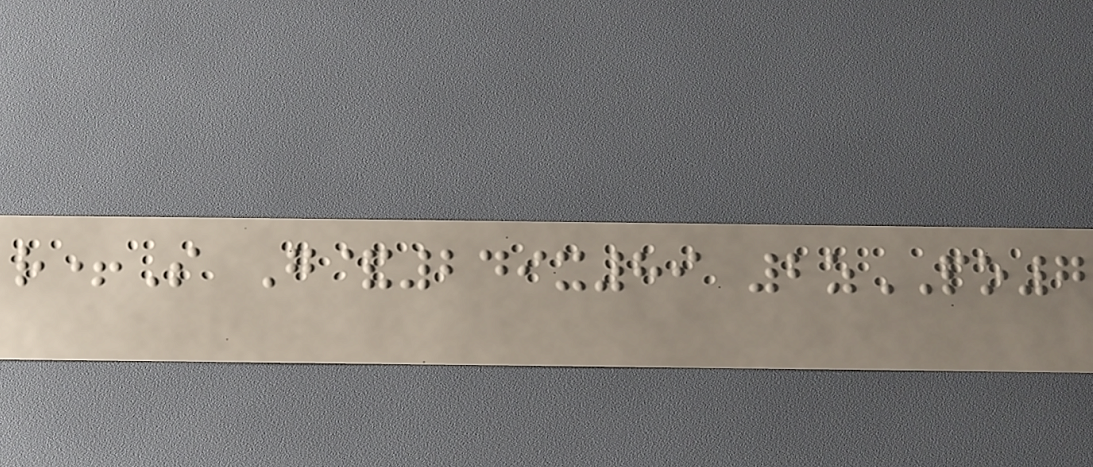r+S G&249x89 2zPO7
